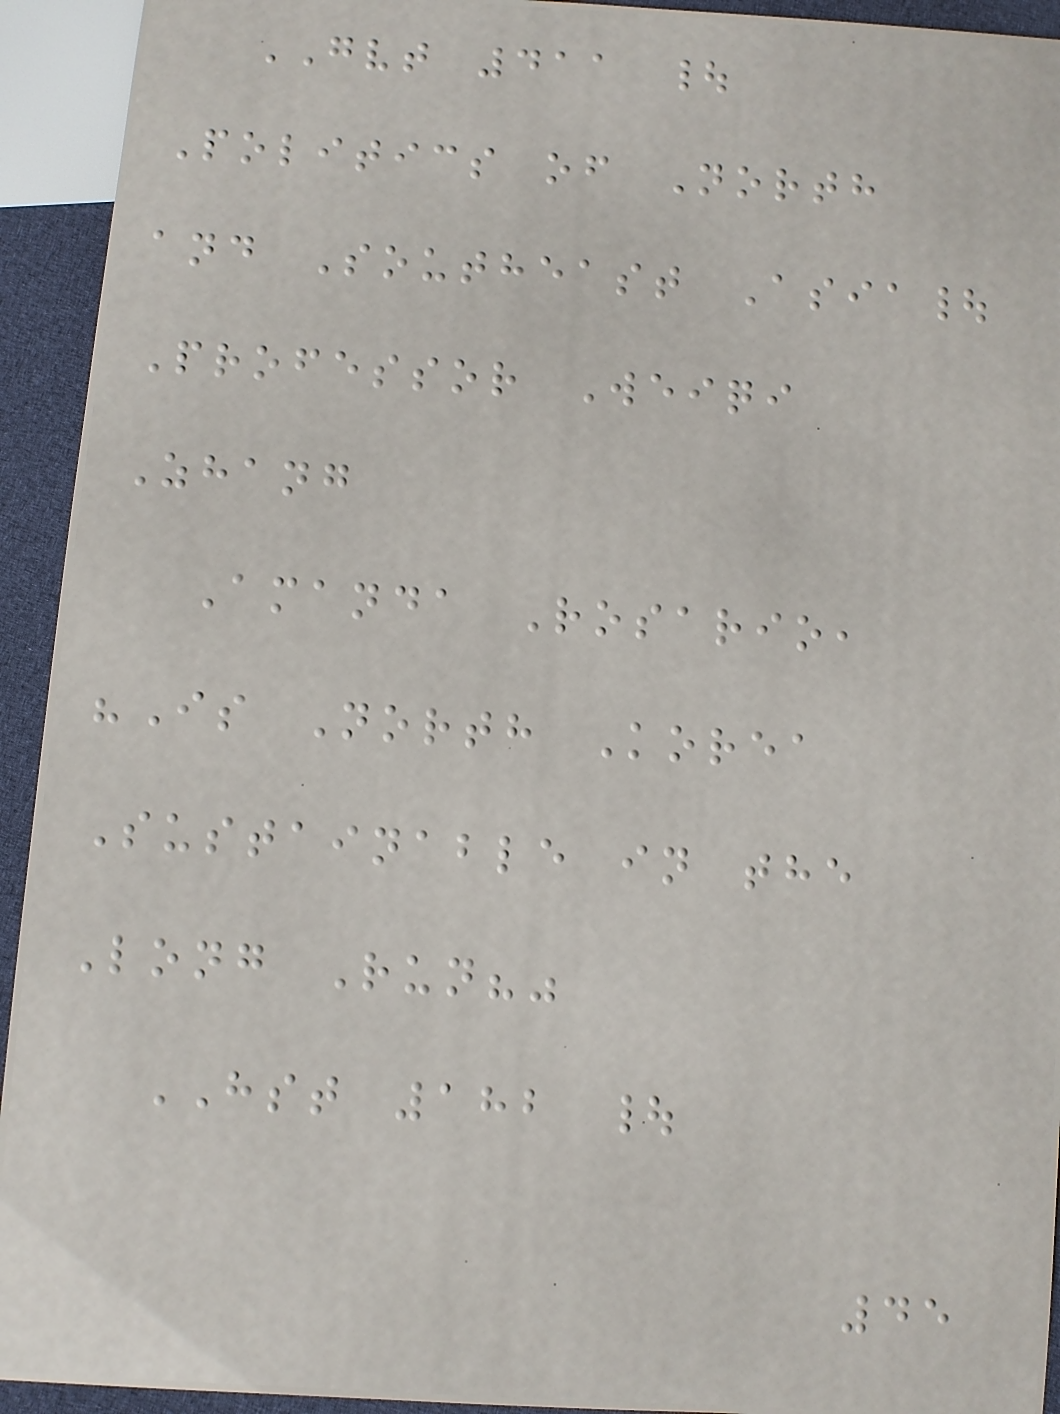GVT 411 |
Politics of North
and Southeast Asia|
Professor Weiqi
Zhang
Amanda Rosario,
"Is North Korea
Sustainable in the
Long Run?"
HST 182 |
45
